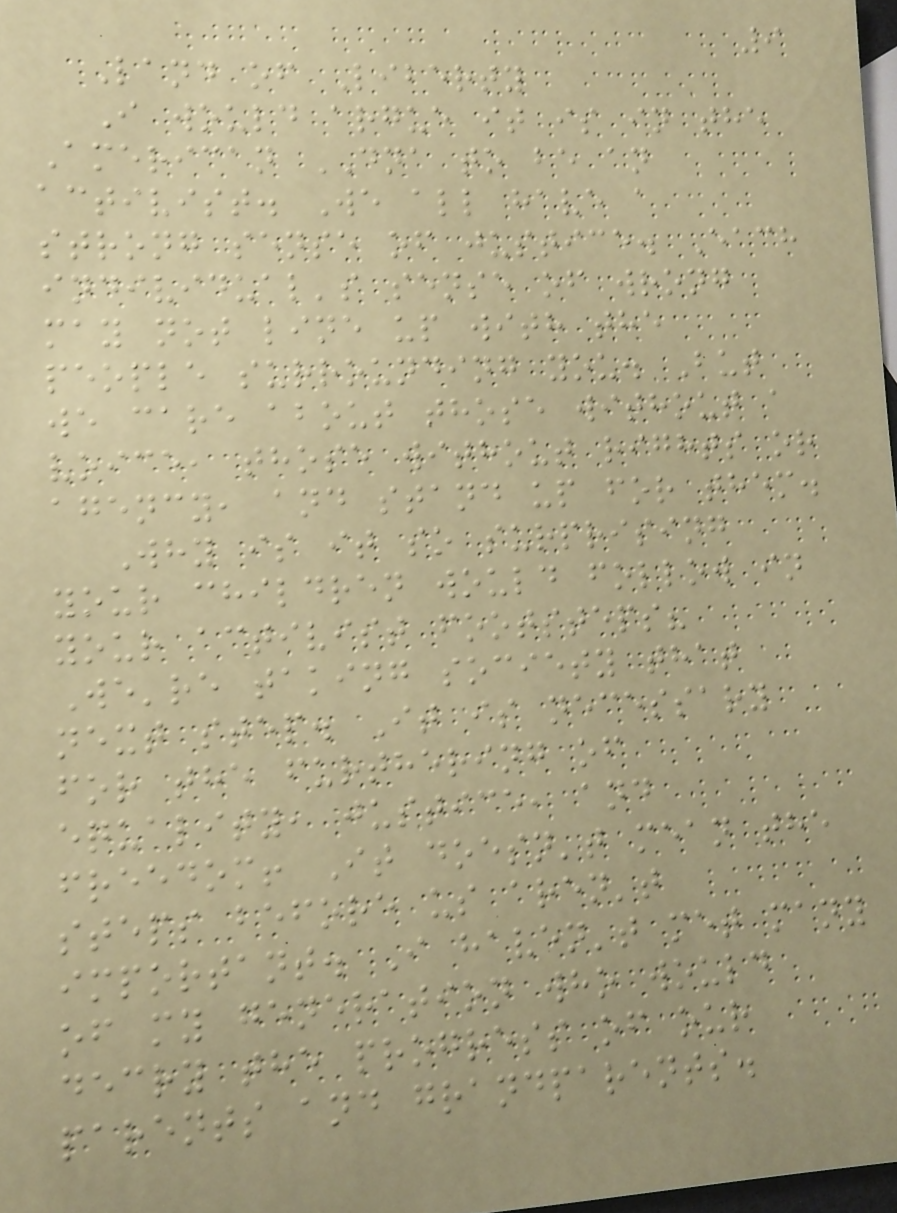9
Land of Liberty
I would argue it is in the
American DNA to be an
activist. We all have a
strong sense of justice. Each
individual's sense of wrong
may not line up with the
people surrounding you. But
we care about those without a
voice, those without rights or
agency, and stand up for them.
Why is it so surprising
your children would follow in
your activist footsteps?
We're taking society that
next step. It is necessary
for the furthering of
equality, justice, and
freedom! It doesn't mean the
steps before us aren't
important. I haven't met many
of my generation who would
decry the progress of our
parents and grandparents.
